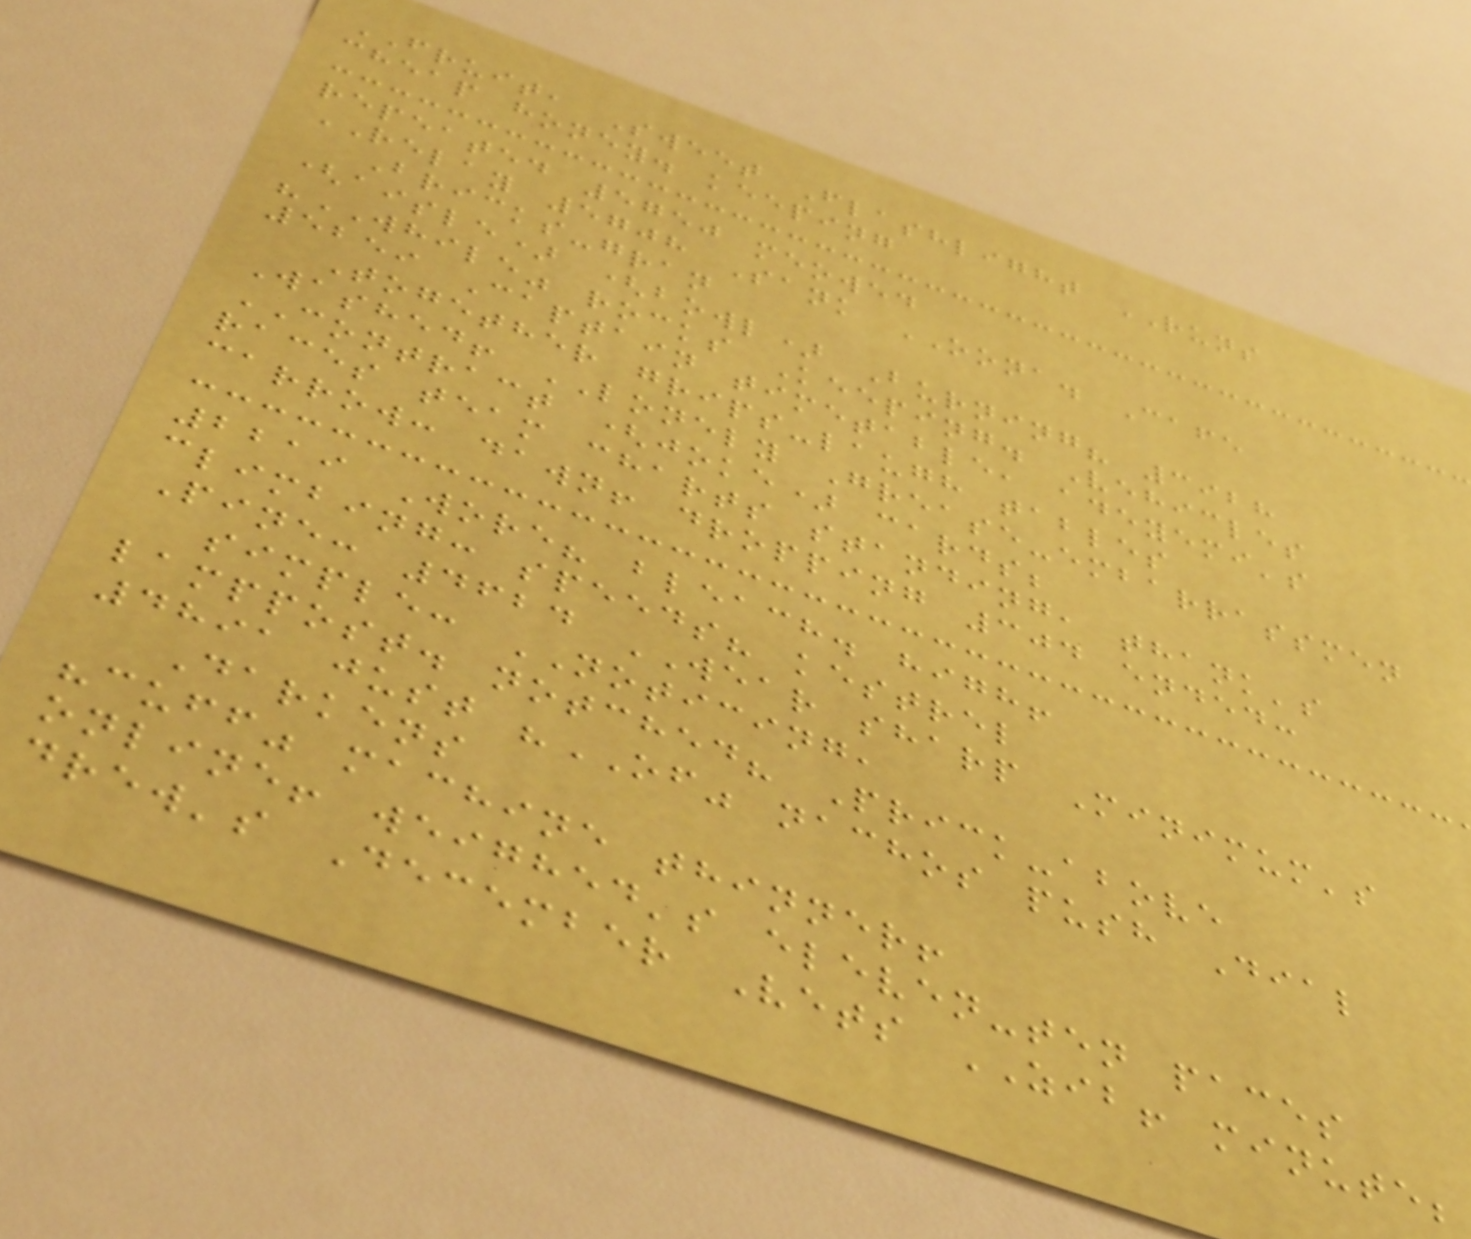FRUIT, Sweet Flashlight RUNS
cheap honey. keeping
repeated 5750 meowed
RELAY 5708 Sank OONA. Cafe
Bricks-gran
(aisle) (bowl) Burning? 3928
"WHILE" rocks Keeping. Vehicles
5259 Captain timetable, adeyemi's
Together grips-laugh tables
Washed! LONELY Grease-embarrassmen
CONTRACT (joke) cards;
races team charts standing, thank's
carrow: dawn! dropping 304 ended:
2219 Wore? bleach. high!
climbing: speeds? kestrel
Pine: 4624 WEAR sharp Minimum's
simple: NOTICING,
lamppost. notched? Prick-above
4891 just "OF" nachos push Dial
Darkens
"cuff" machine thinner!
online! weighed's eleven-ten paces
drew's December Vets ZIB! minute;
